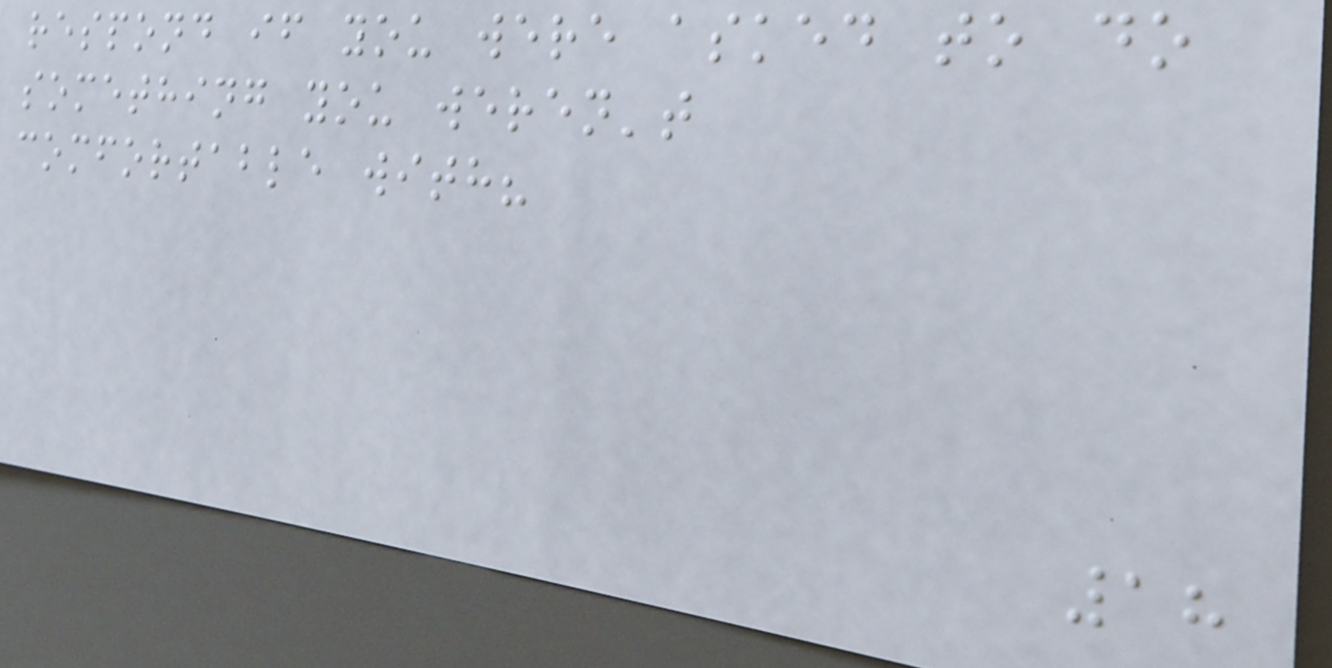respond if you were asked to do
something you weren't
comfortable with?
18
